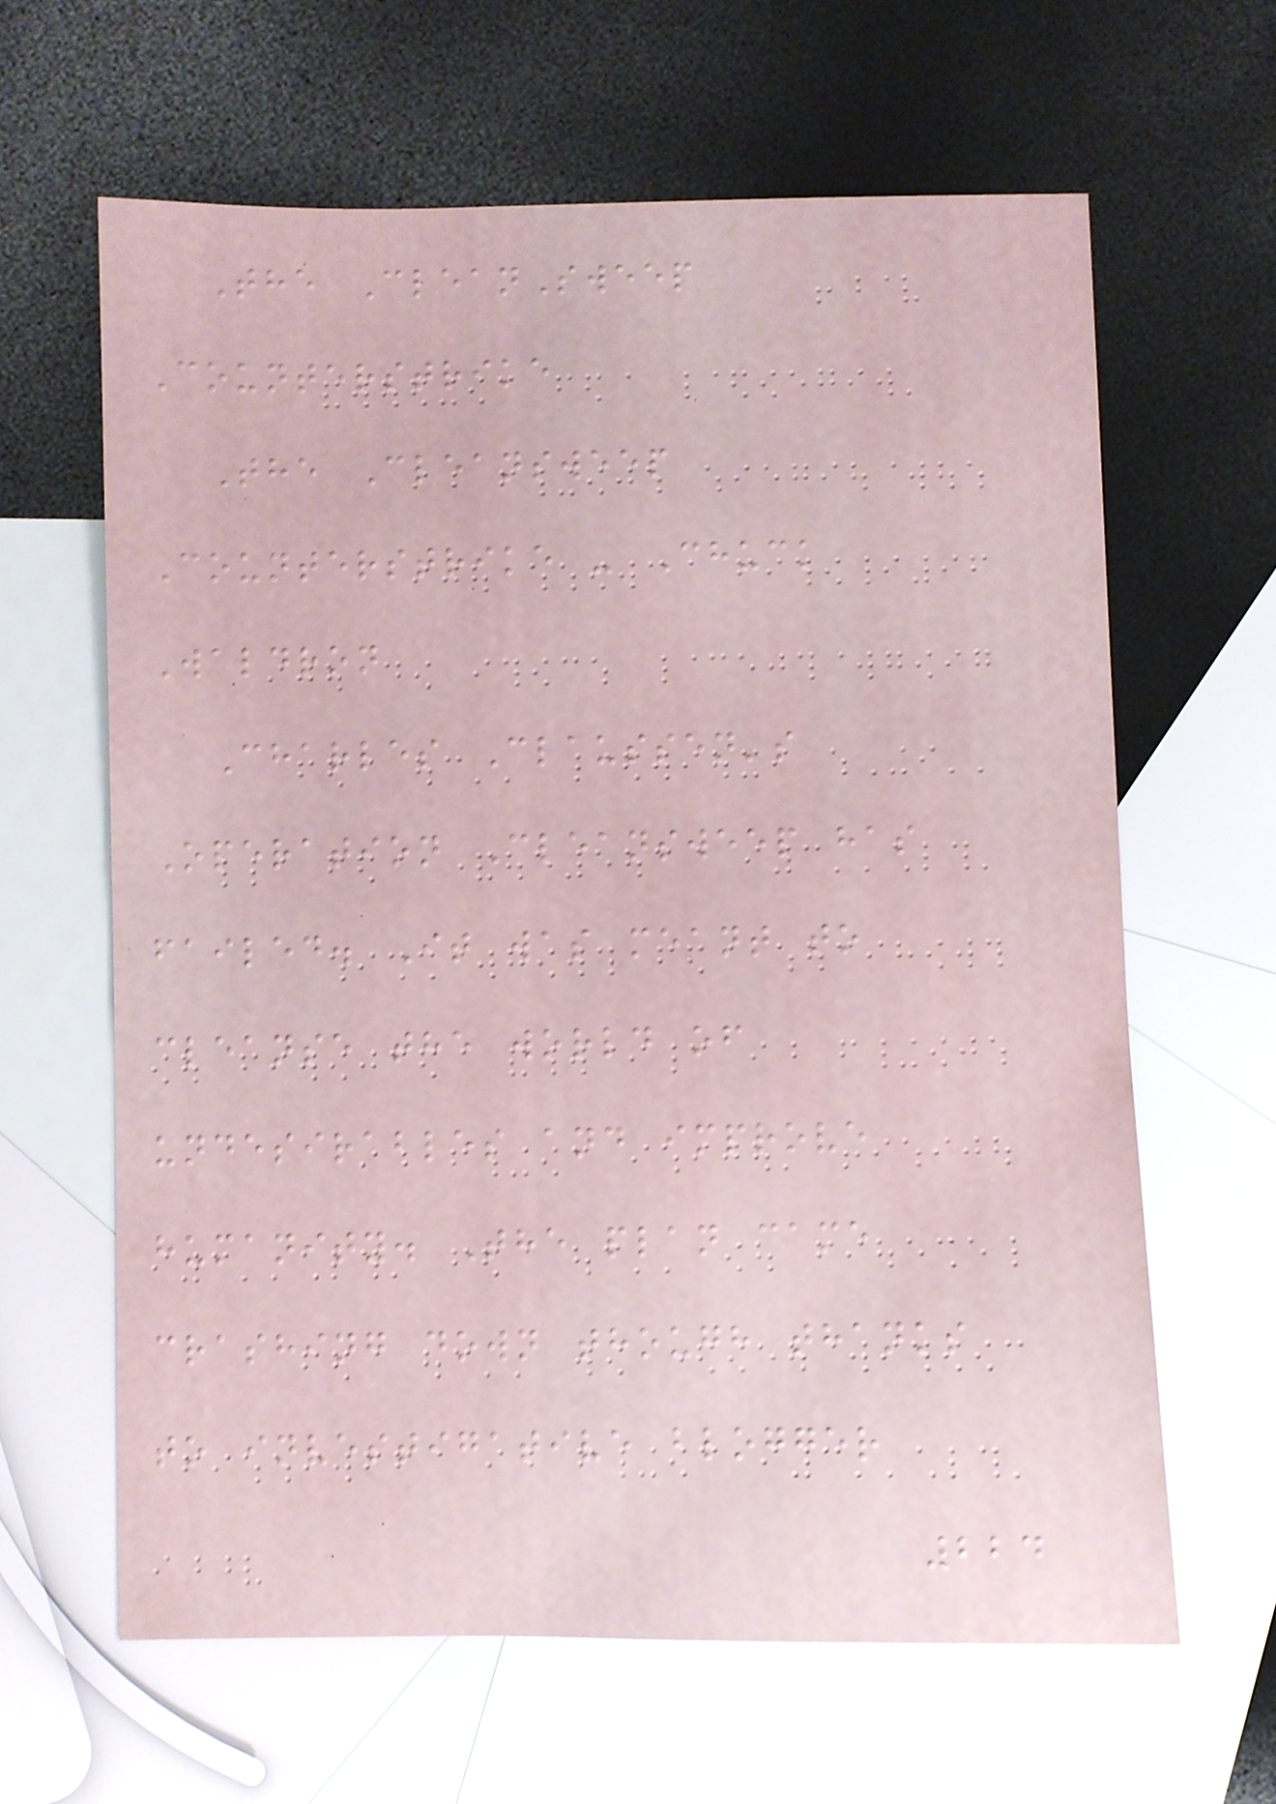The CleanSweep
Counterstrike
The Cleansweep
Counterstrike - Chuck
Waldron
Charles Claussen's
Operation Cleansweep has
failed. It was meant to
cleanse the world of
undesirables and improve
humanity. The plan came
crashing down though thanks
to investigative blogger
224
